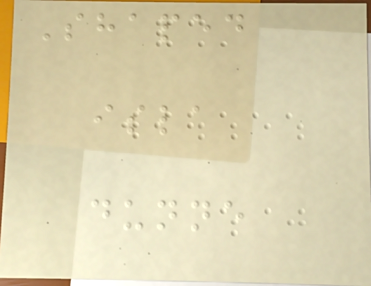Shaped
isla
dunne
